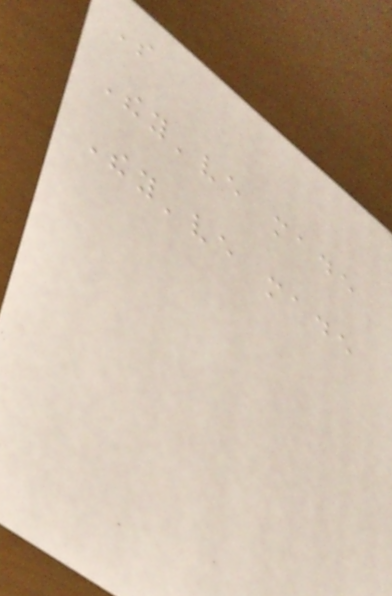So
They've made
They've made
